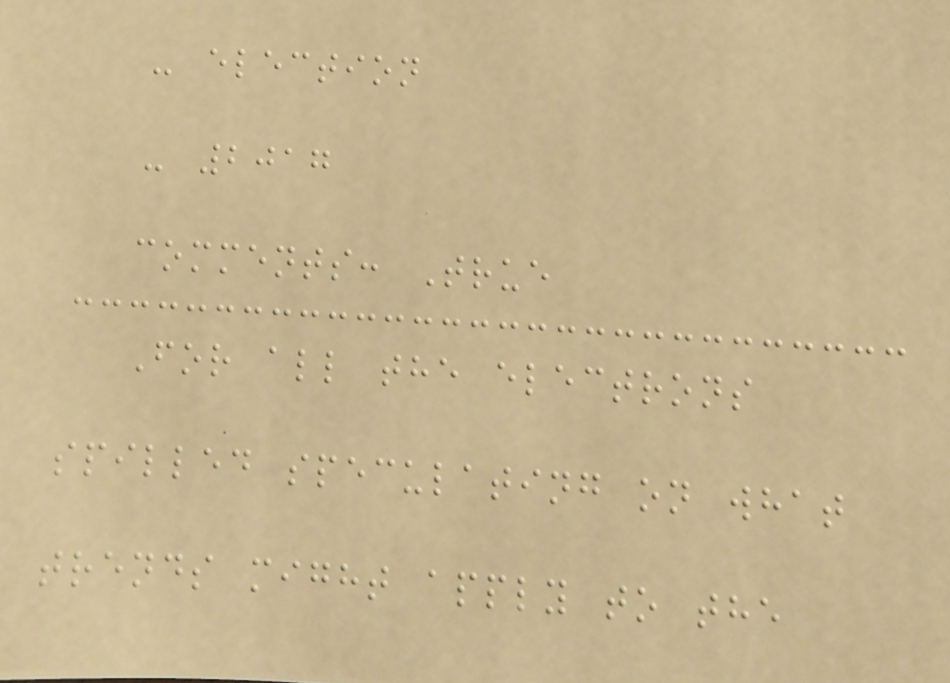- election
- 2017
comments: True
For all the electrons
spilled speculating on what
trends might apply to the
